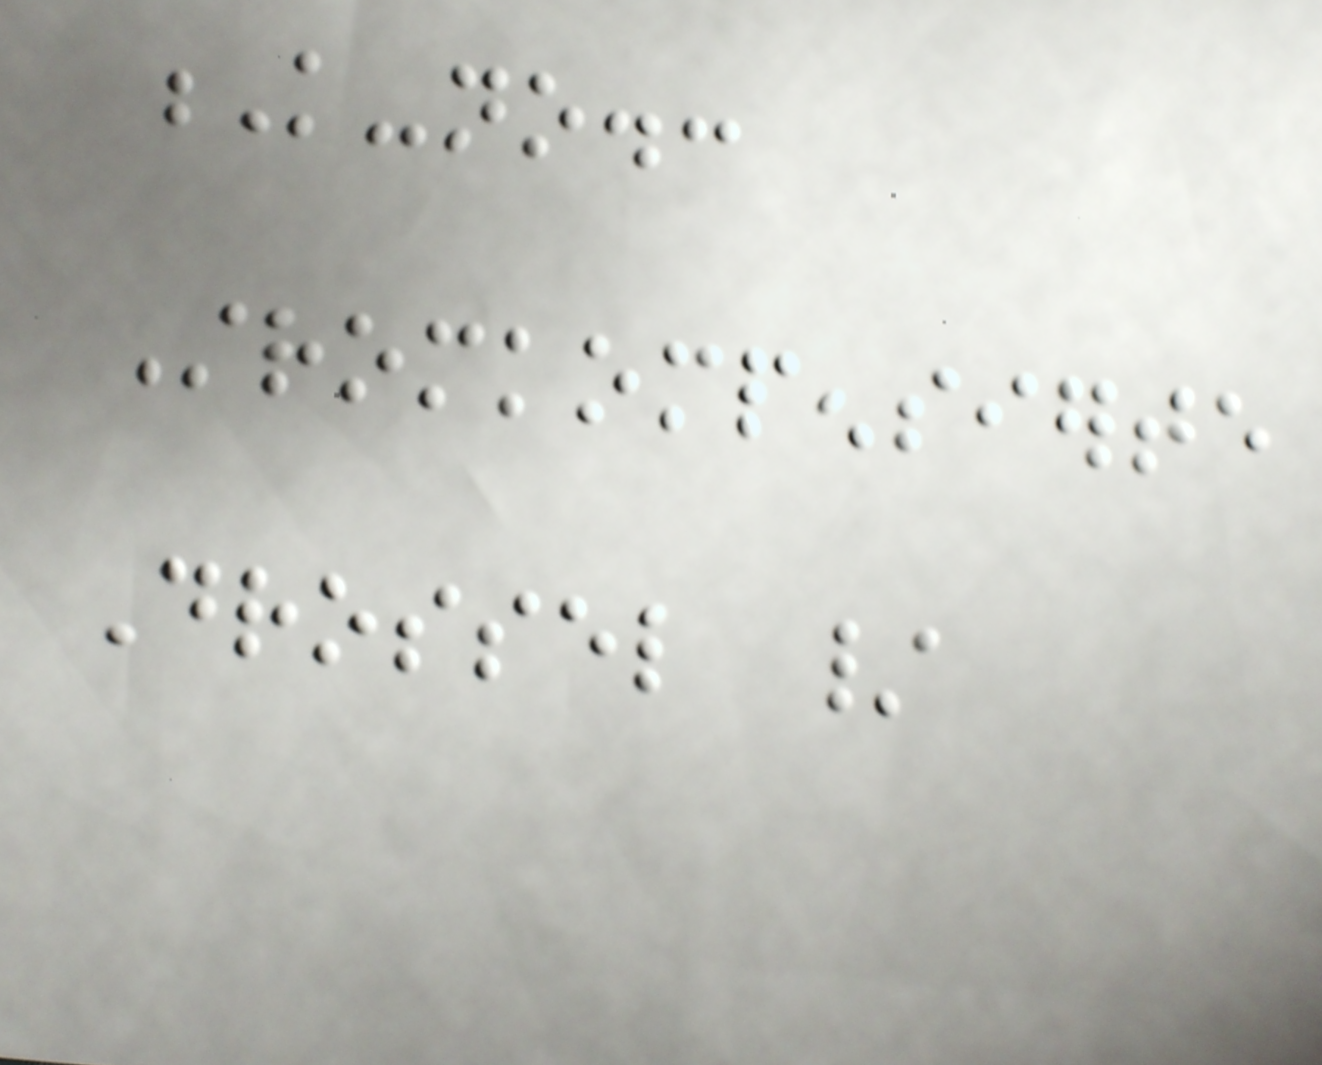K-no.:
Stromkompensierte
Drossel /
